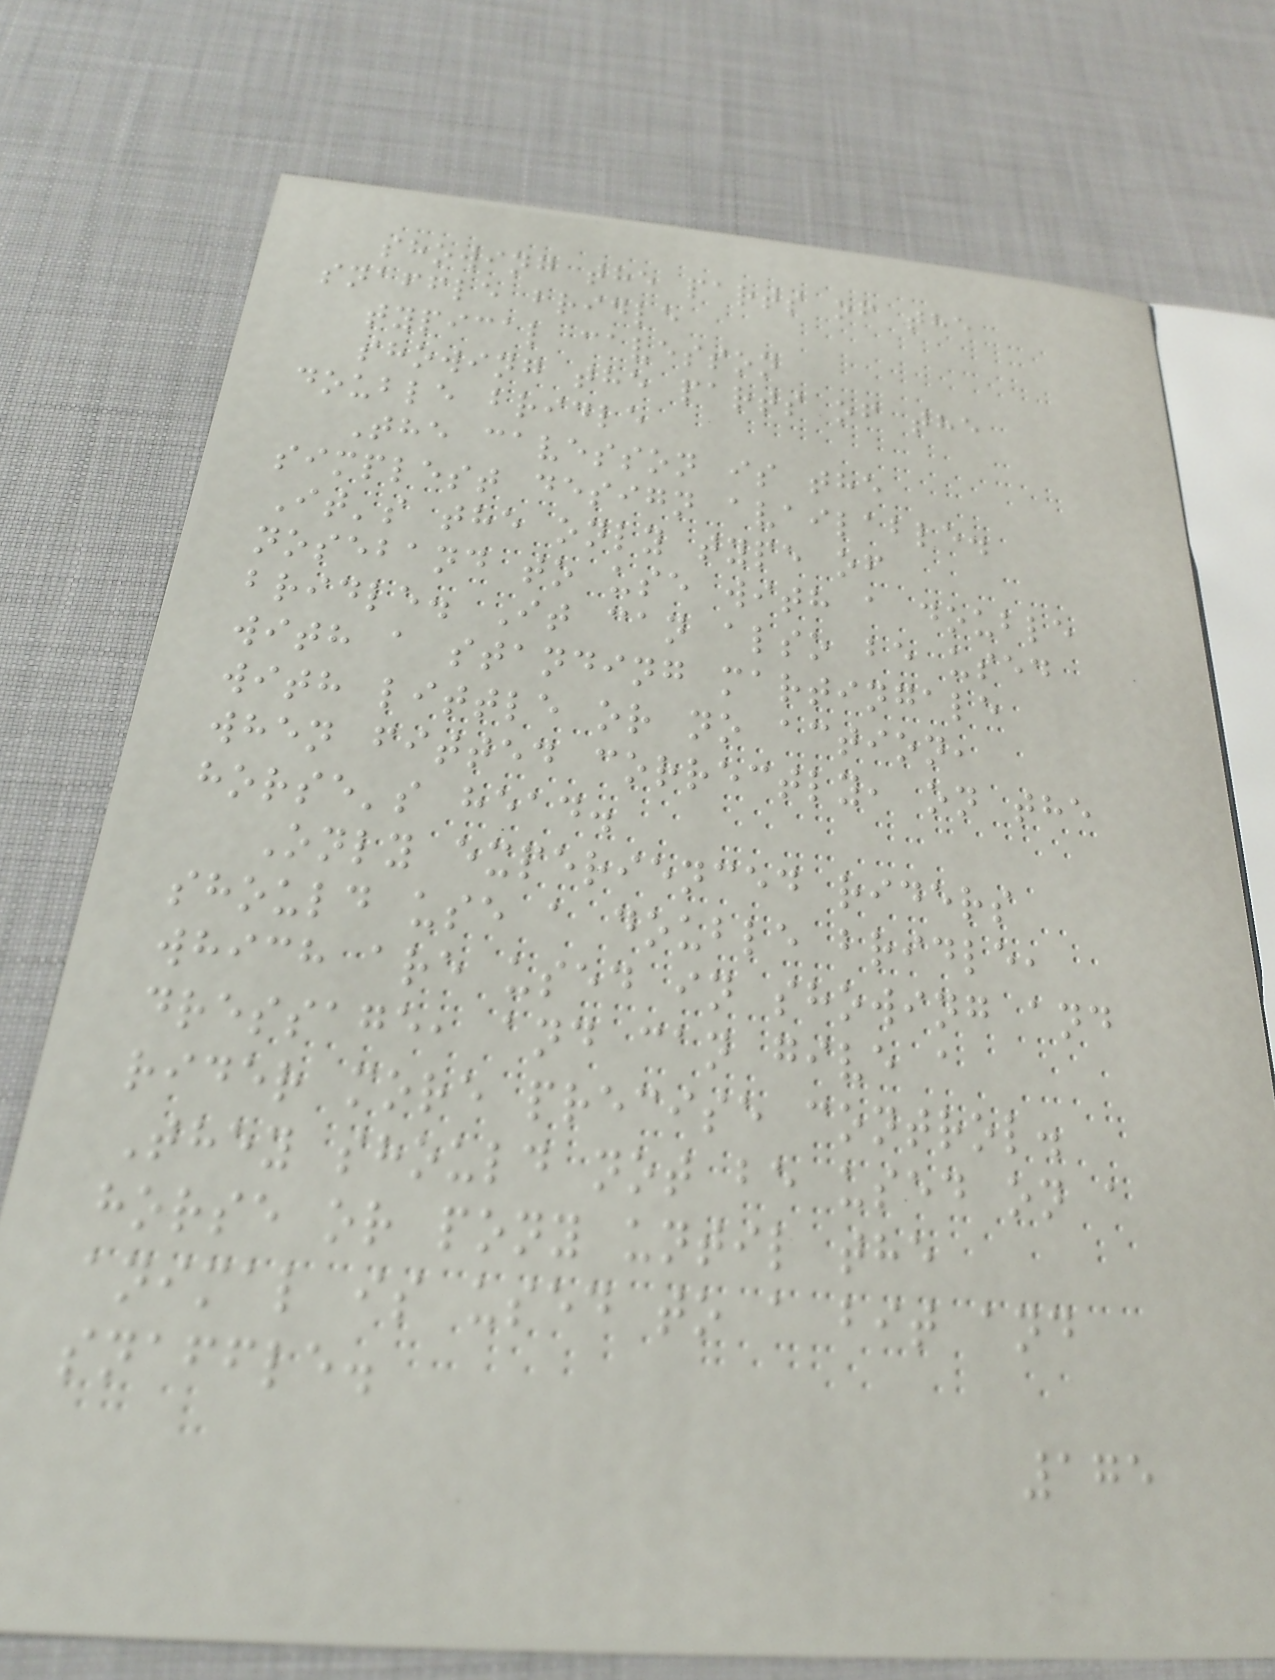showing the parts of the
snaffle bridle
typical cavesson
showing the parts of the
double bridle
The cavesson is the
simplest design available.
It's the only type of
noseband to use with a double
bridle. It can also be used
with a standing martingale
with little or no action,
when fitted correctly, on the
horse's head.
Only experienced riders
should use a double bridle,
which are used in showing and
dressage, and can give a
rider more precise control.
They should not be used on a
horse or pony until the
animal is used to a bit and
snaffle.
175
